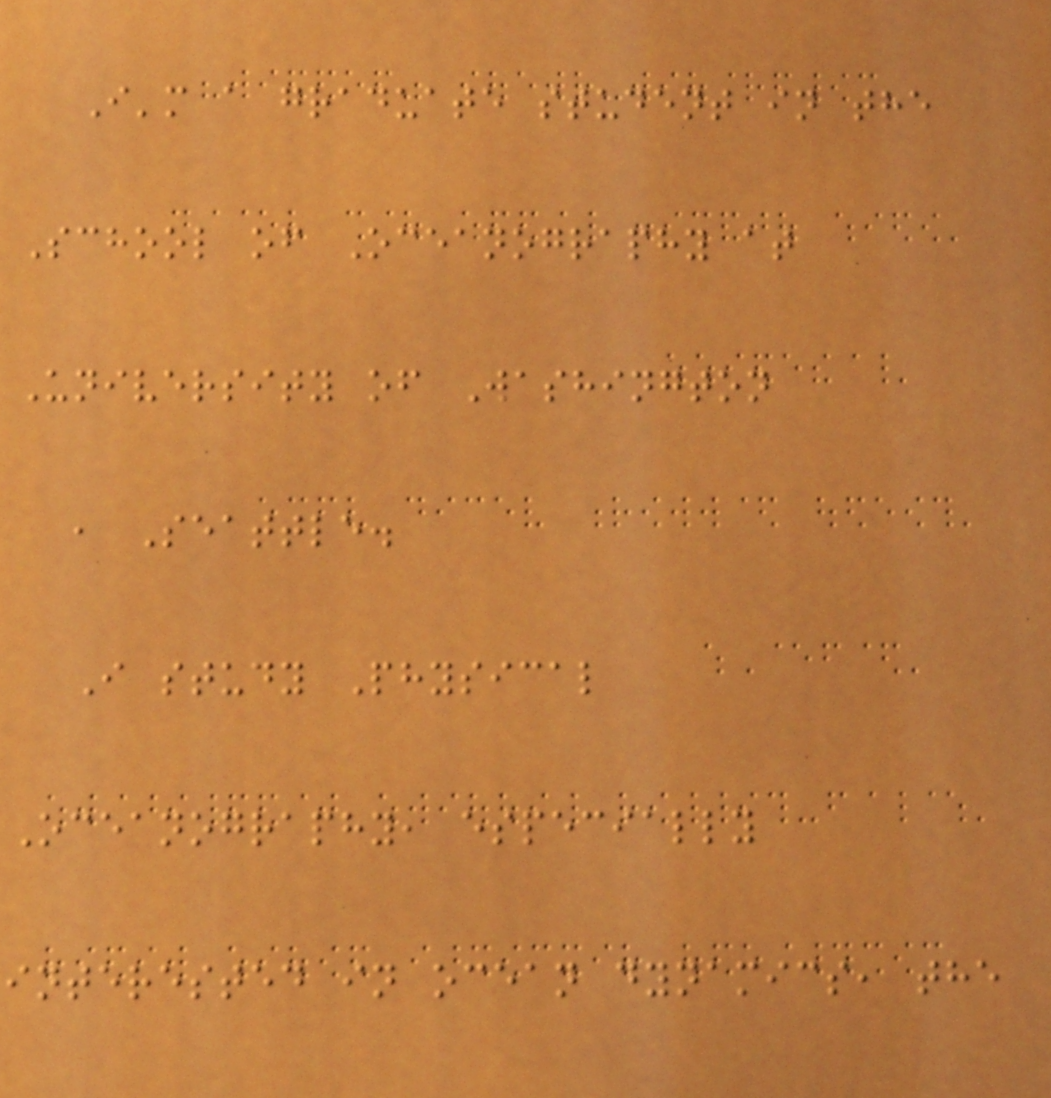I'm a graduate student in the
School of Oceanography at
University of Washington
, Seattle.
I study Physical
Oceanography, especially
interested in ocean dynamics, the
